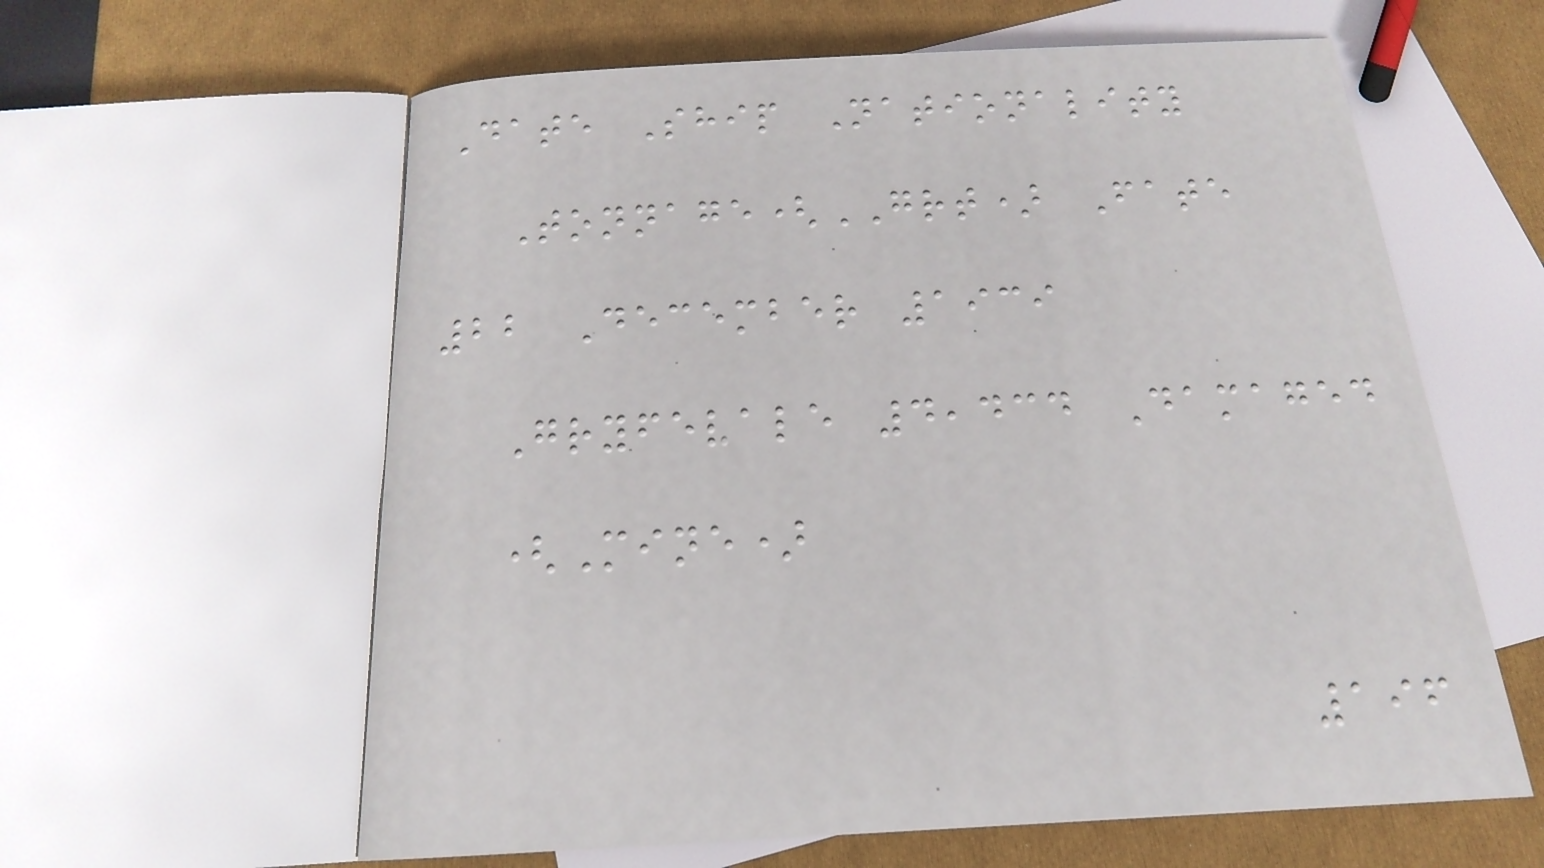Date Ship Nationality
Tonnage(GRT) Fate
22 December 1939
Gryfevale 4,434 Damaged
(Mine)
196
